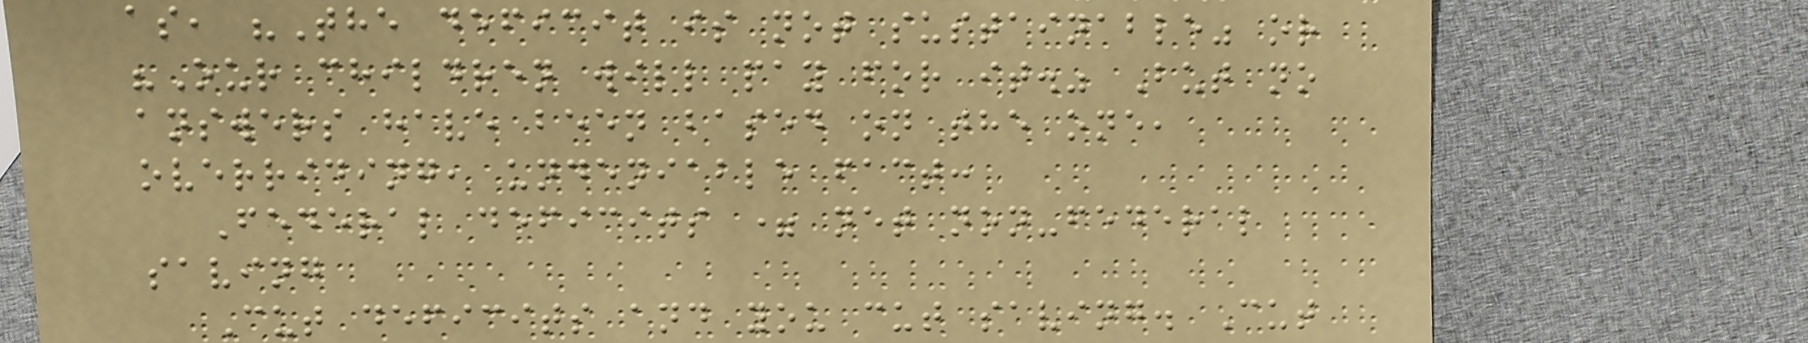as, "The deficit is not sustainable" or
"Our children will pay for it." But no
answers have been based on the one,
overriding, undeniable fact:
Federal deficits = net non-federal
saving
Cut deficits and you cut saving. Cut
